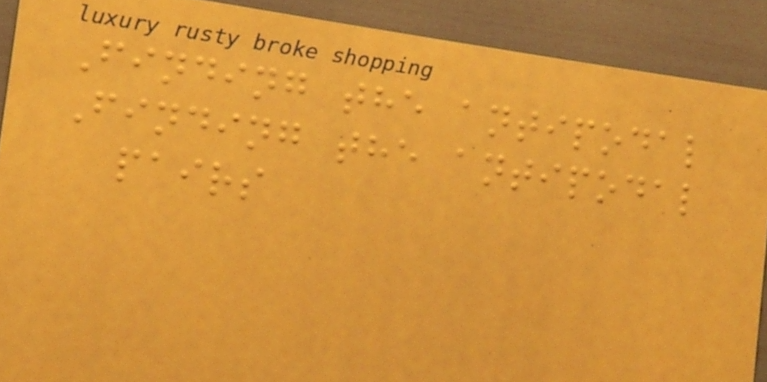Finding the antipodal
Finding the antipodal
pairs
